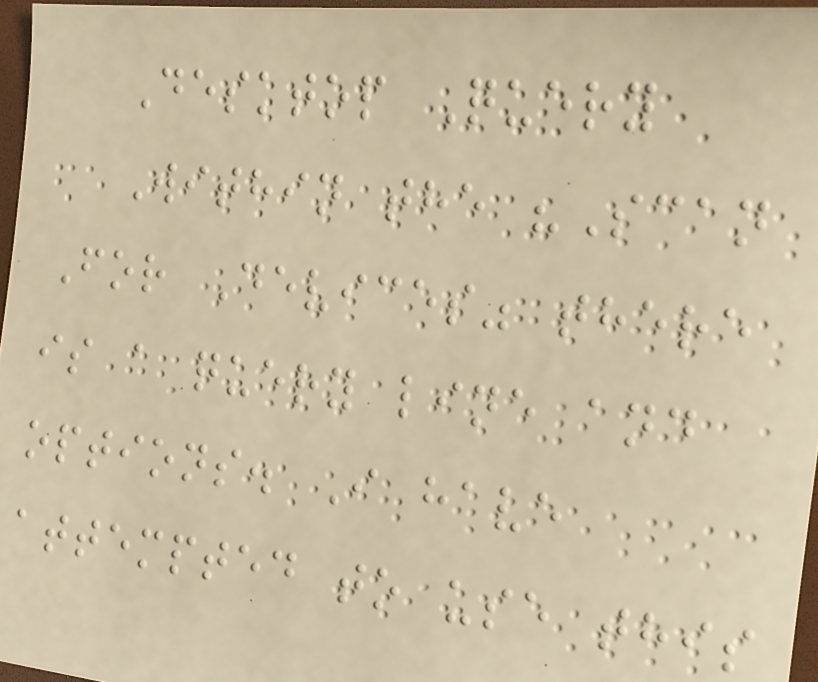Desktop Query
Within the "Scan
For Devices" there
is a query line and
options. I have
attempted to use this
